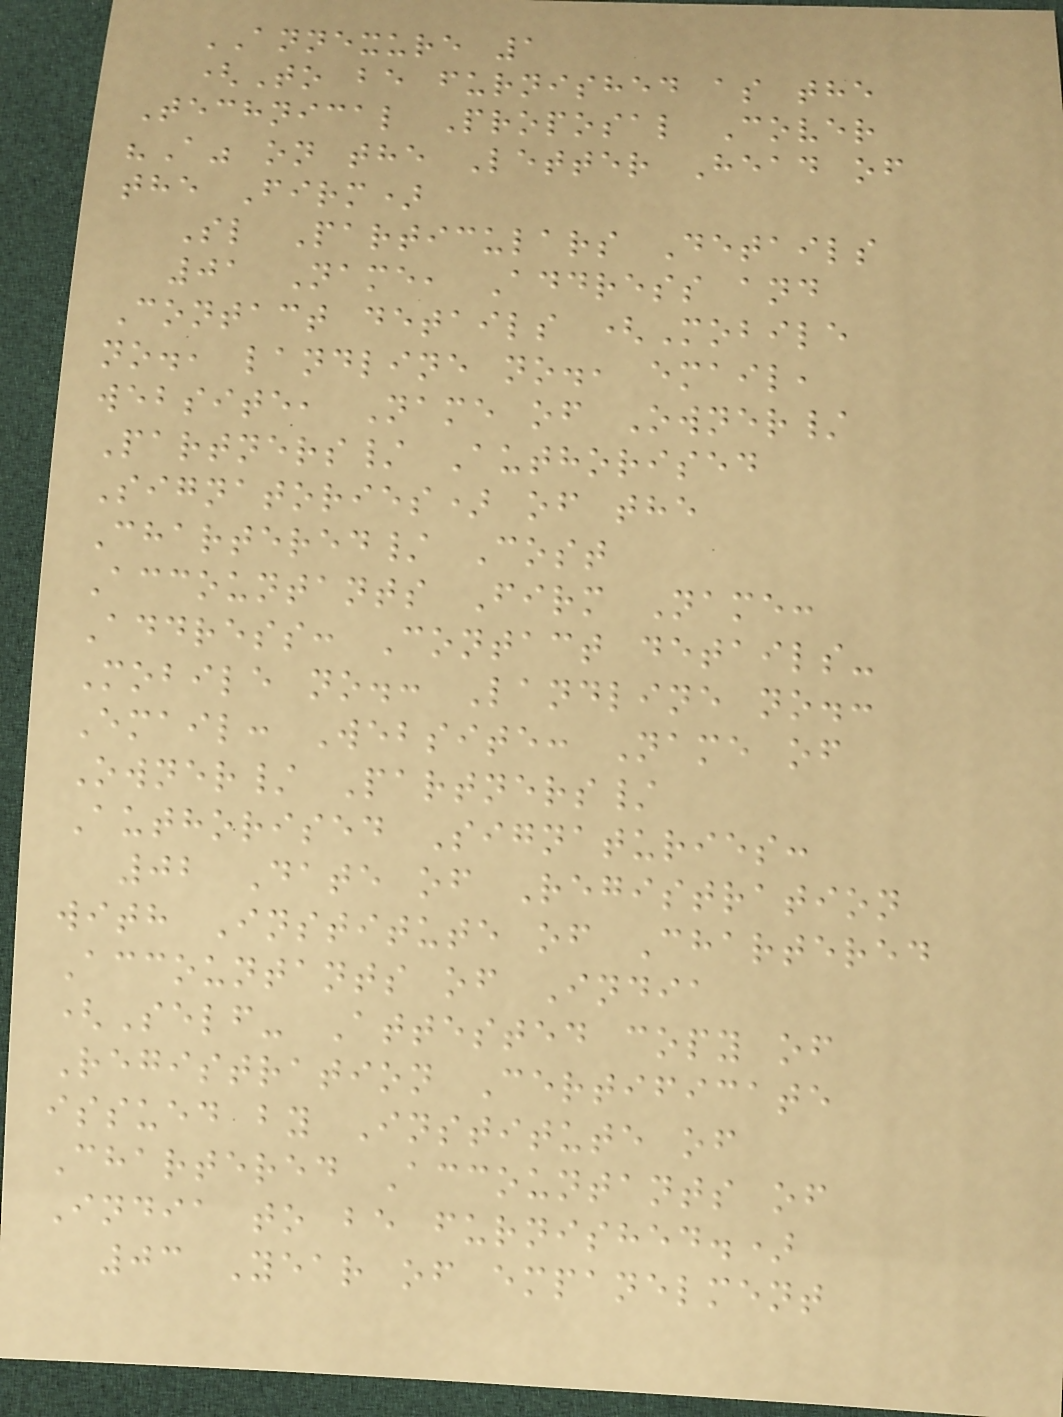ANNEXURE 1
(To be furnished as the
Technical Proposal Cover
"A" on the Letter Head of
the Firm)
Sl Particulars Details
01 Name, Address and
Contact details (Mobile
no., landline no., email,
website, Name of Owner/
Partners/ Authorised
Signatories) of the
Chartered/ Cost
Accountants Firm Name:
Address: Contact details-
Mobile no.: Landline no.:
Email: Website: Name of
Owner/ Partners/
Authorised Signaturies:
02 Date of Registration
with Institute of Chartered
Accountants of India
(Self- Attested copy of
Registration Certificate
issued by Institute of
Chartered Accountants of
India to be furnished.)
03 Year of empanelment
